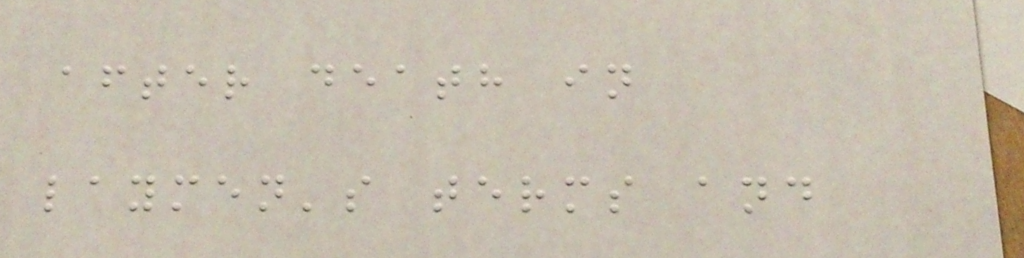after death in
laymen's terms and
